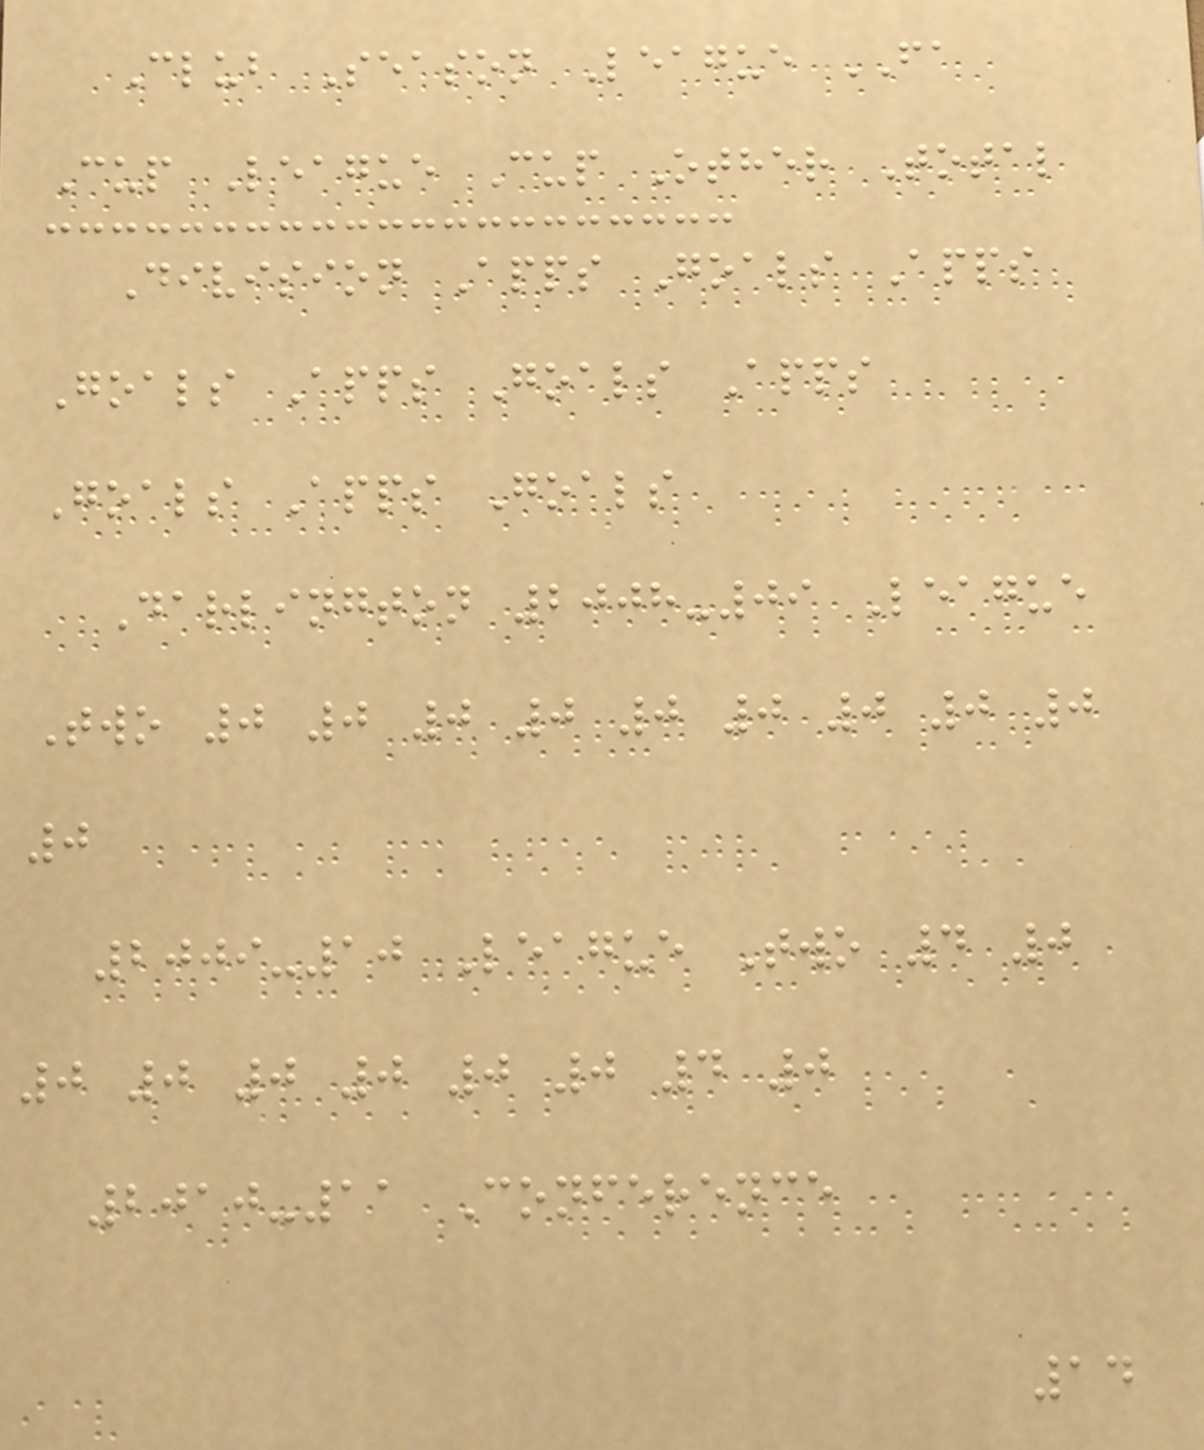Club Season League FA
Cup League Cup Other Total
Division Apps Goals Apps
Goals Apps Goals Apps
Goals Apps Goals
Darlington 2008-09 League
Two 0 0 0 0 0 0 0 0 0
0
2009-10 League Two 4 0
0 0 0 0 0 0 4 0
2010-11 Conference
14
